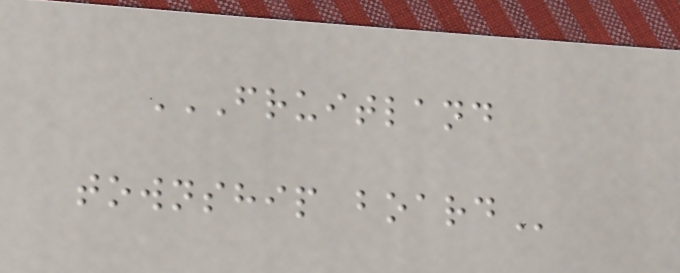FRUITLAND
TOWNSHIP BOARD
